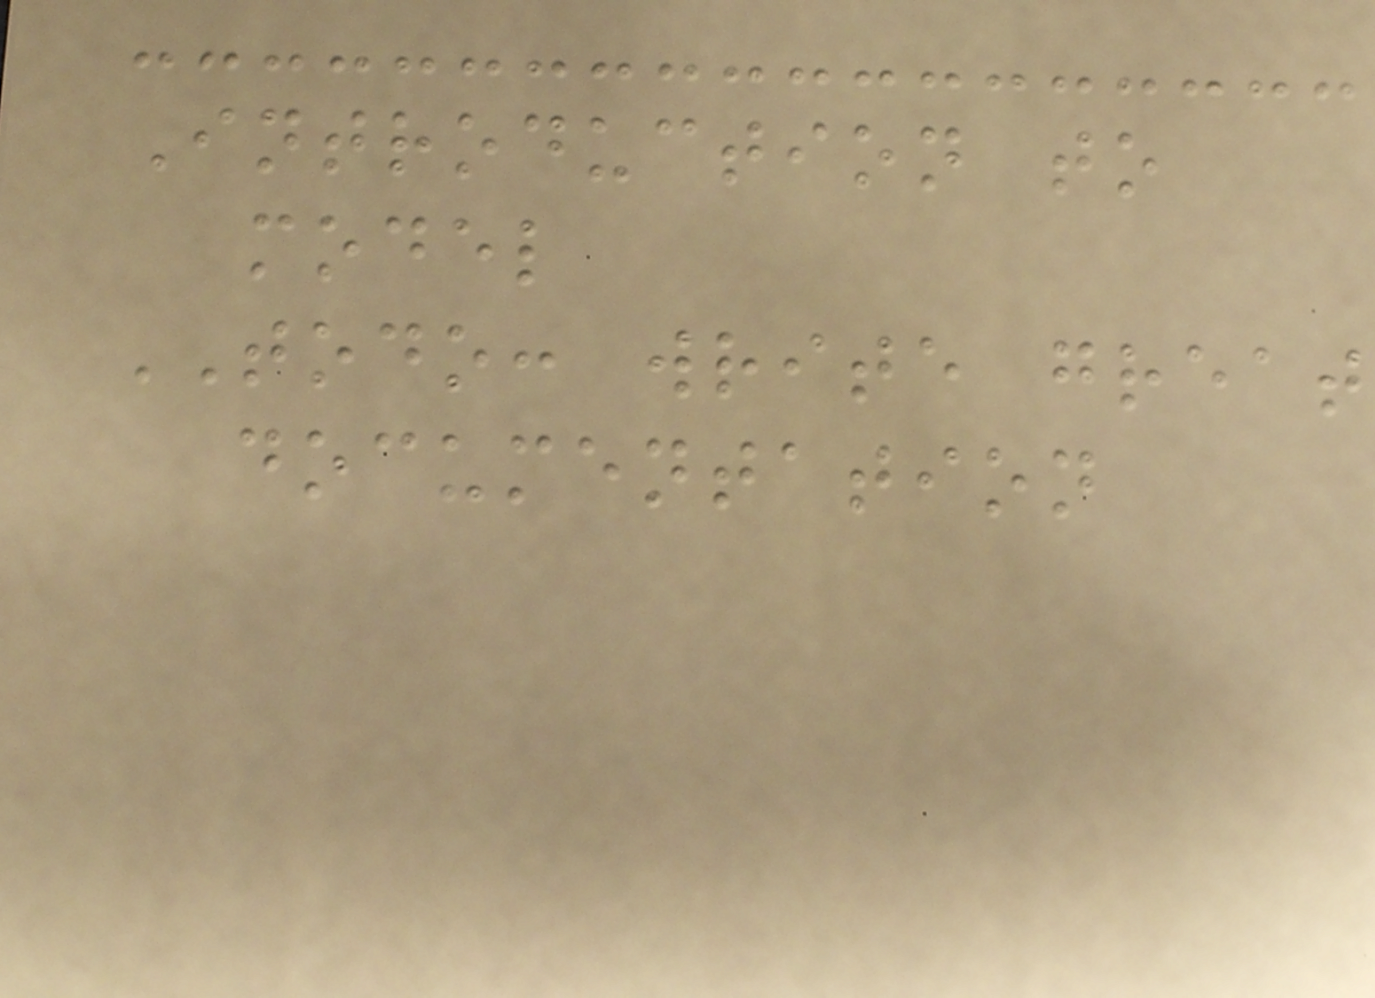Introduction to
model
TODO: write great
documentation
